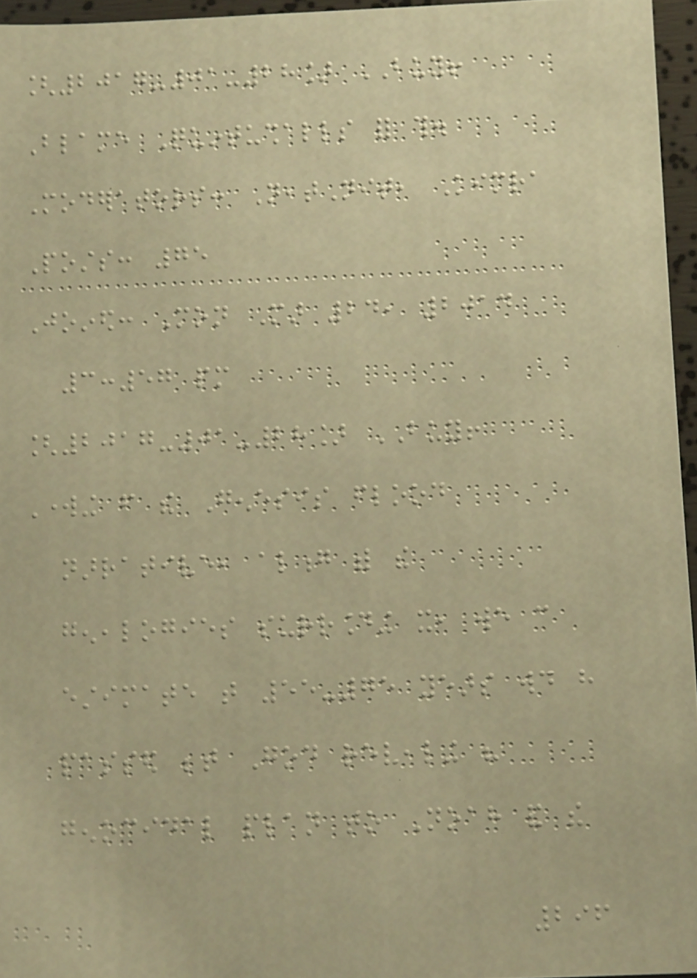[2017-01-28] BUY!
Blame Quintushalls for this.
Moderators: NeatNit, Kimra
Posts: 75
Joined: Mon Mar 24, 2014
3:57 pm
[2017-01-28] BUY!
Working from the Genesis flood
narrative, along with the
genealogies surrounding it, we can
estimate that 55-75 years would have
passed between God revealing his
genocidal plan to Noah and the
296
